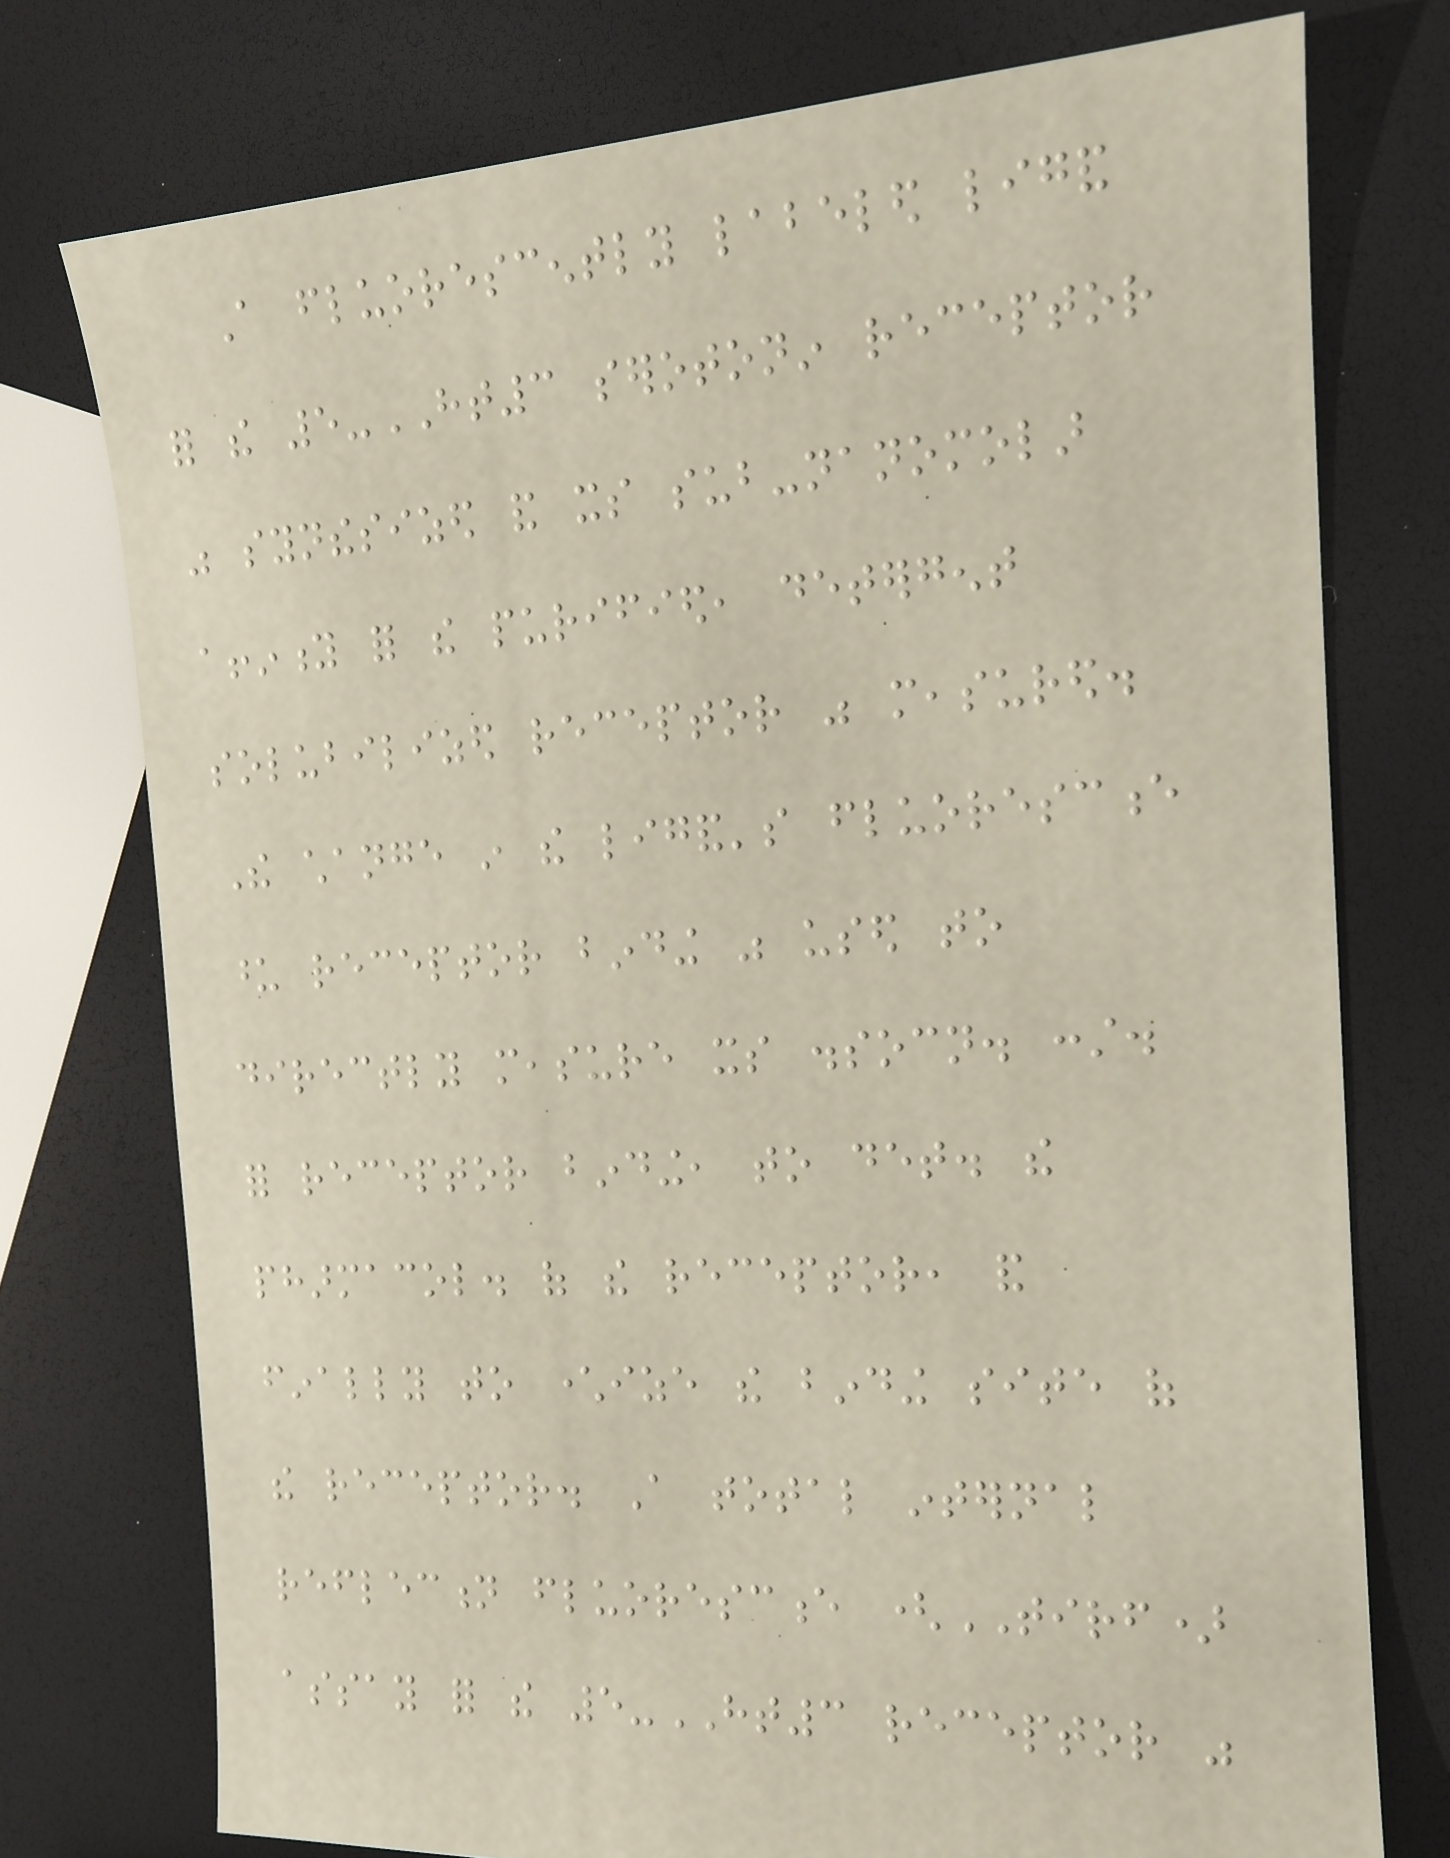A fluorescently labeled ligand
for the 5-HT3 serotonin receptor
was synthesized and its sub-nanomolar
affinity for the purified, detergent
solubilized receptor was measured.
The change in the ligand's fluorescence
upon receptor binding was used to
directly measure its dissocn. const.
for receptor binding, to det. the
pharmacol. of the receptor, and
finally to characterize the binding site of
the receptor. A total internal
reflection fluorescence (TIRF)
assay for the 5-HT3 receptor was
